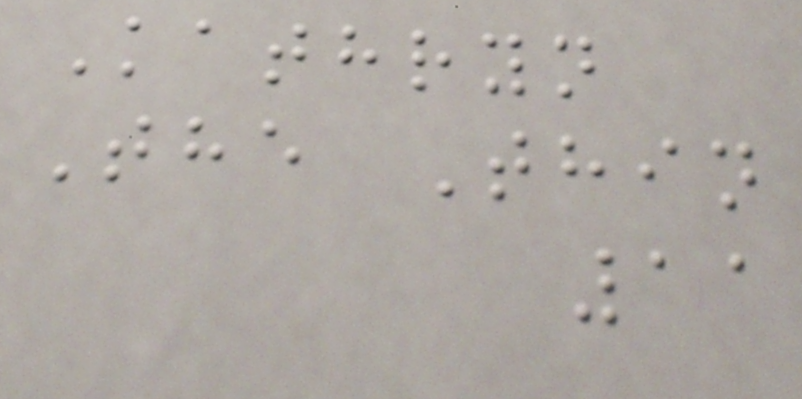Kathryn
The Thin
11
